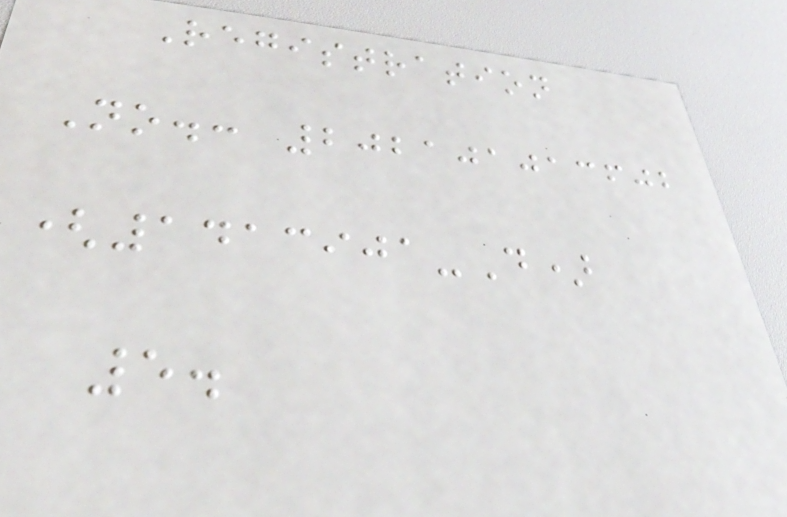Registration
No.: 202101013602
(1413901-D)
5.
